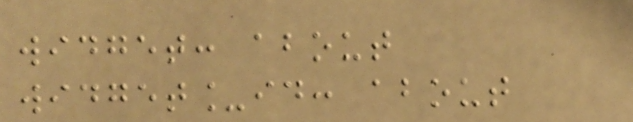widget: about
widget_id: about
